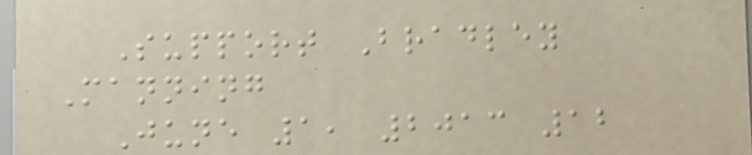Support Bradley
Manning
June 1, 2013 12
